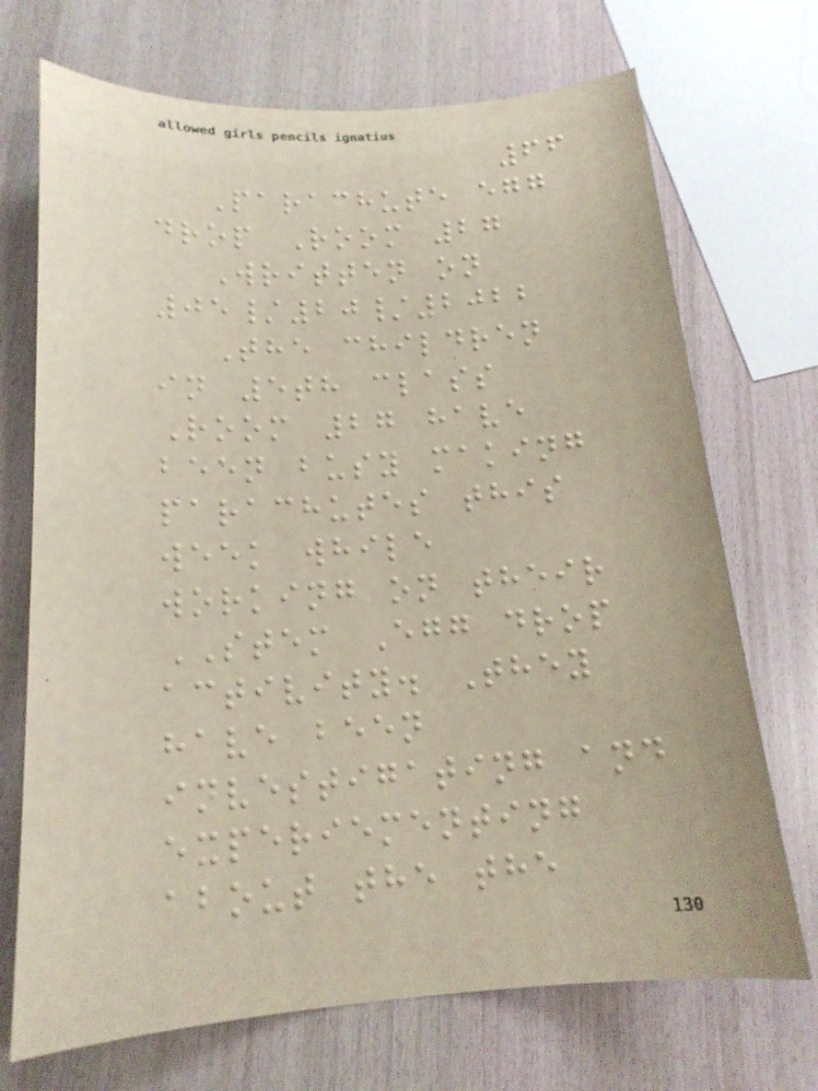66
Parachute egg
drop Room 27
Written on
05/20/2022
The children
in 5th class
Room 27 have
been busy making
parachutes this
week while
working on their
STEM Egg drop
activity. They
have been
investigating and
experiementing
about the the
